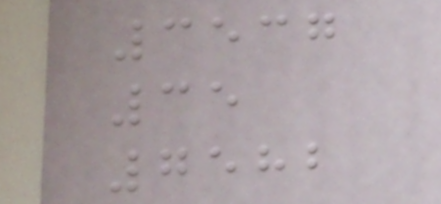3537
35
7582
